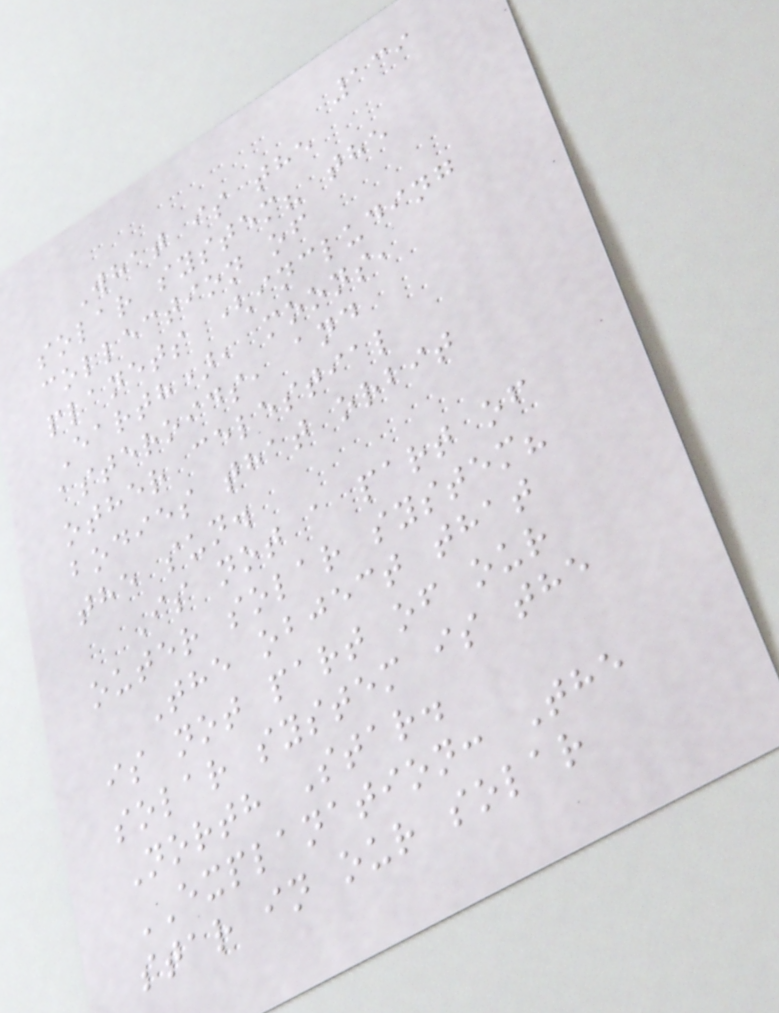139
What is the
solar system? the
collection of
planets (including
Earth), moons,
asteroids, and
other celestial
bodies that orbit
the sun.
Is not a part of
outer solar system?
The object that
is not part of our
solar system is the
North Star.
EXPLANATION: The
star in our solar
